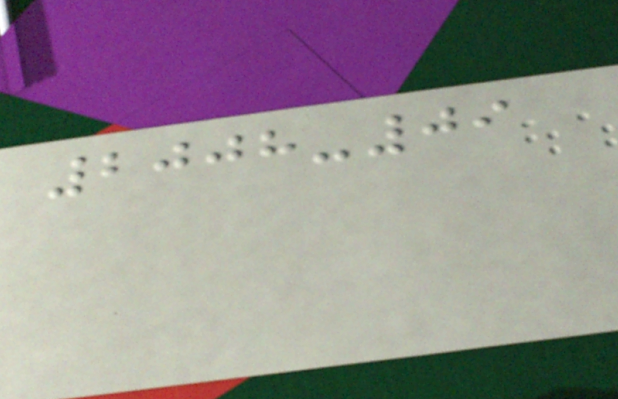2008-09
